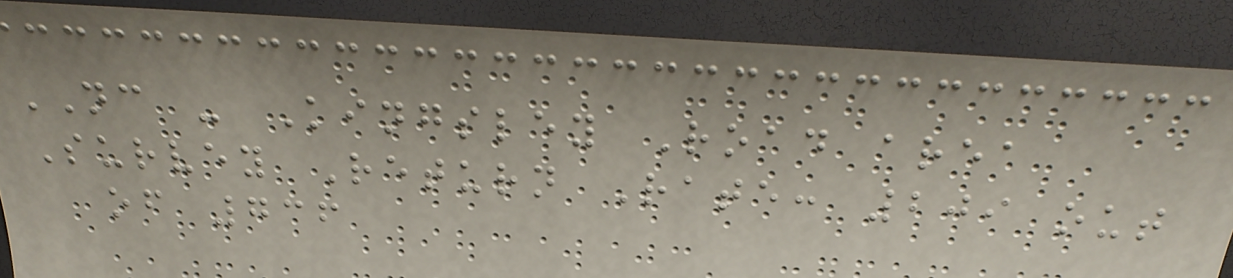NC - Kingsley Road area
Survey Return Rate: 209 out
of 736
